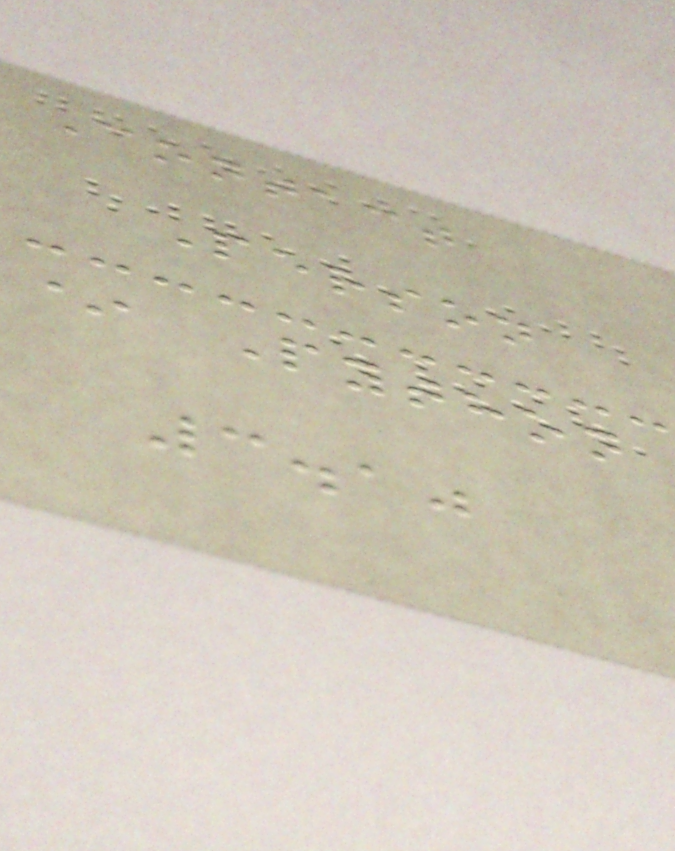Contact
Person
* Python
3.10
